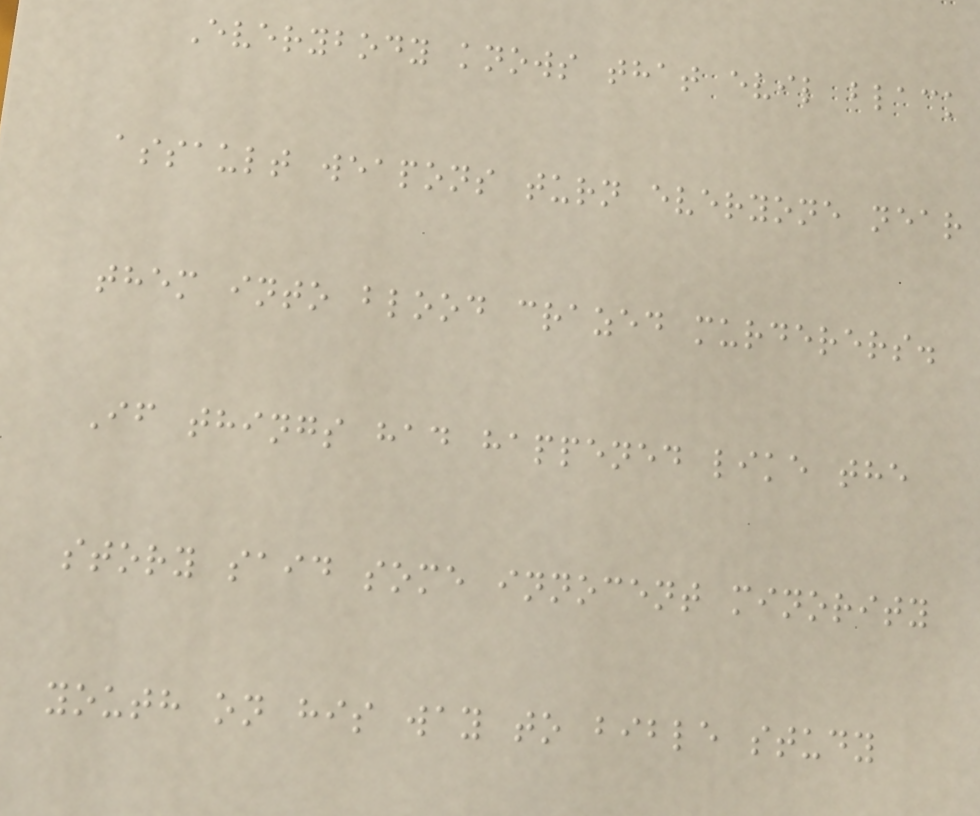Everybody knows that evil black
assault weapons turn everyone near
them into blood crazed murderers.
If things had happened like the
story said some innocent minority
youth on his way to bible study
